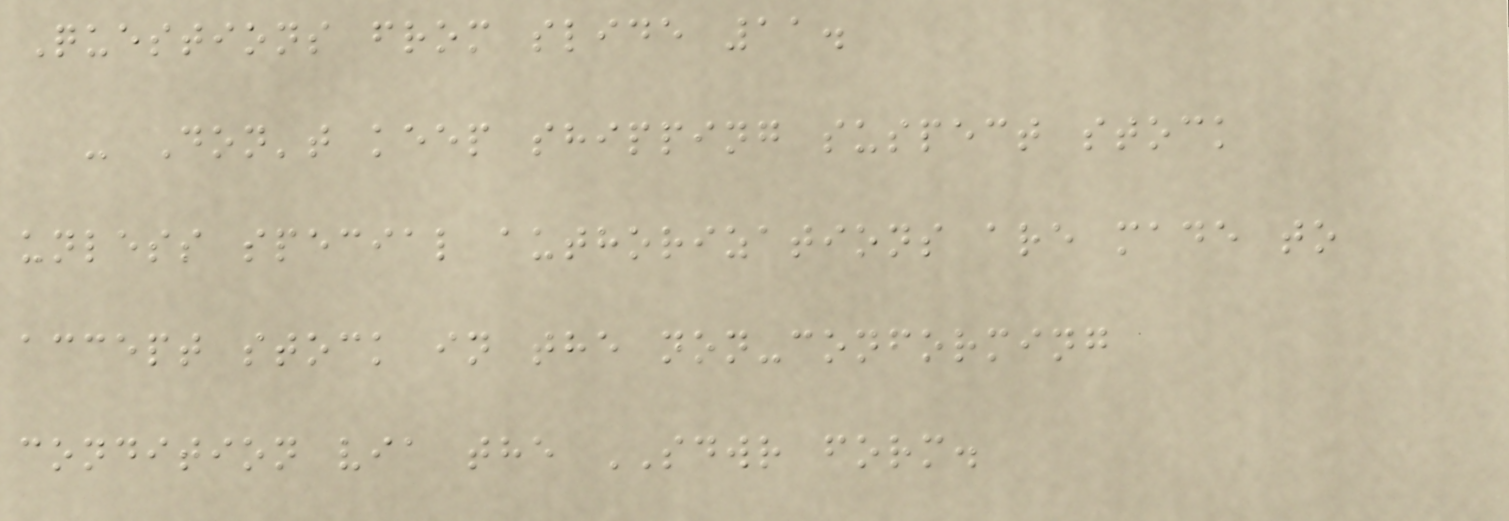Questions from slide 11.
- Don't keep shipping suspect stock
unless special authorizations are made to
accept stock in the non-conforming
condition via the SDWR form.
